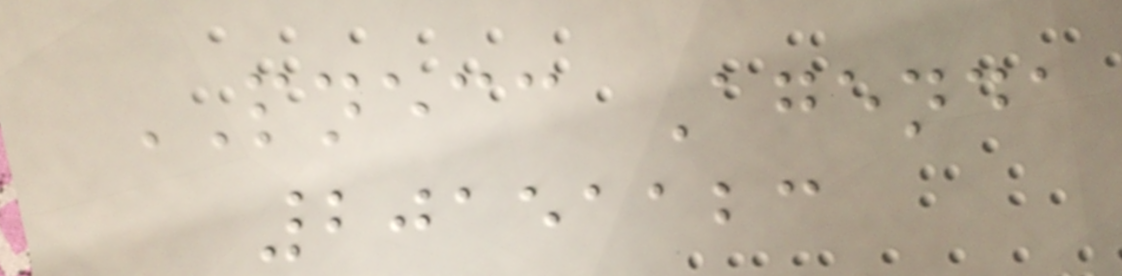PNECC Agenda
20151123
